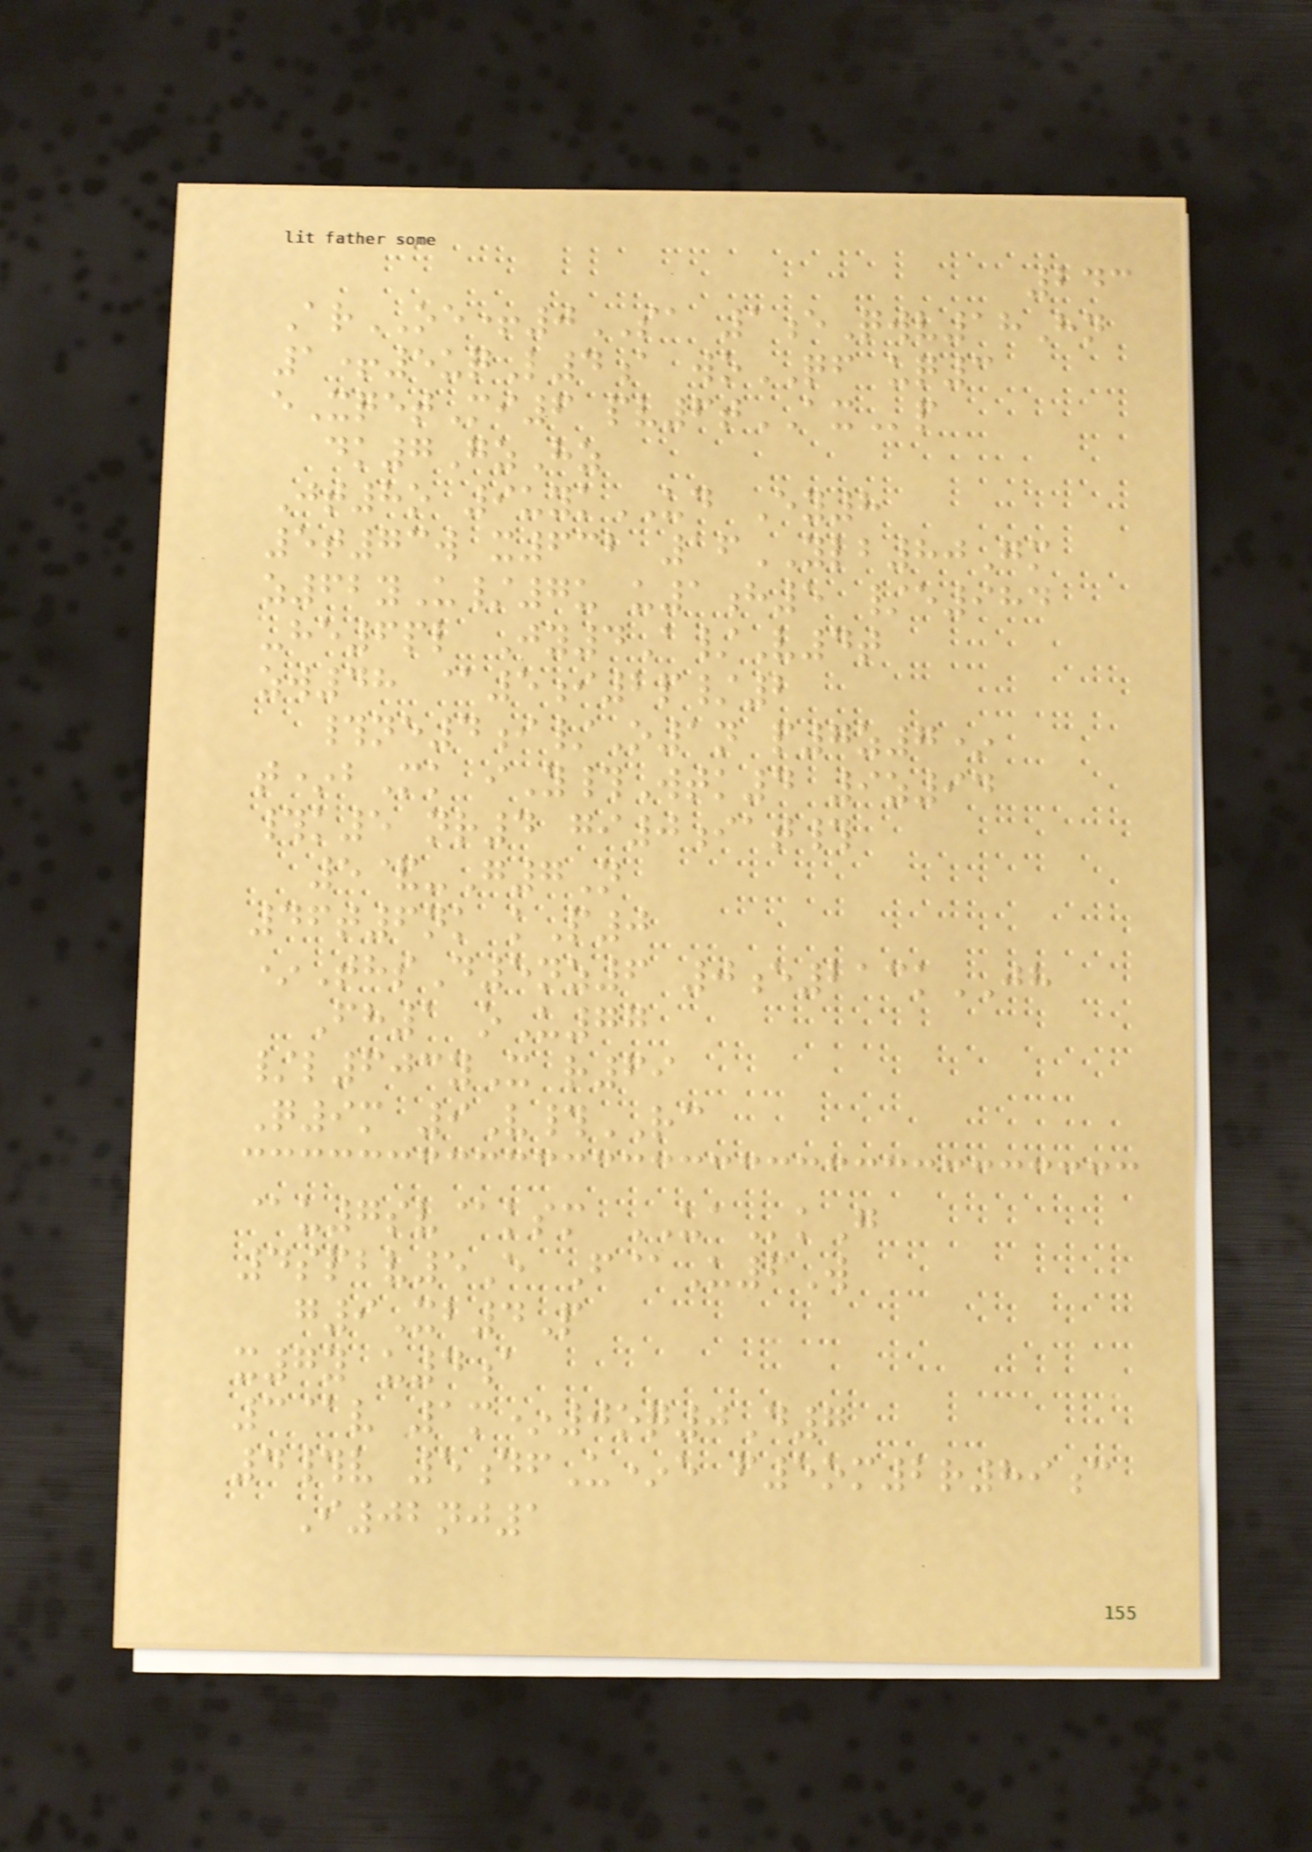243
ArOE+0SA 1eQwv18Hn
1+5uqL4a woQF uq3
eXqetMi6 pv6tAXp
dk7GzHz
Jt8o 9uykUD Ey8
5t73w x632 16YLB80Gm
z62yU/7u u1h5 /e984
-he6pl Jy4A/V4t
zw48 @5i2p/2
#ne4i/O1n p7z7*
t*bMk iY#Wtk4 9z94
#k5 nr4 gi0iat#
5&-G7N
46t6nk kP0
*ThsD5nz6 0e213kJH
Fh1 oU77
/l603yX r69
Q9m 9V#RC
@u7sv@ksm UAkG
4spbv5E F@U6W
g9Xb4P
x7y u4a
3@v 1m*0oq0D7
4#v 5dfU*e f5om2r89c
I02nj1
